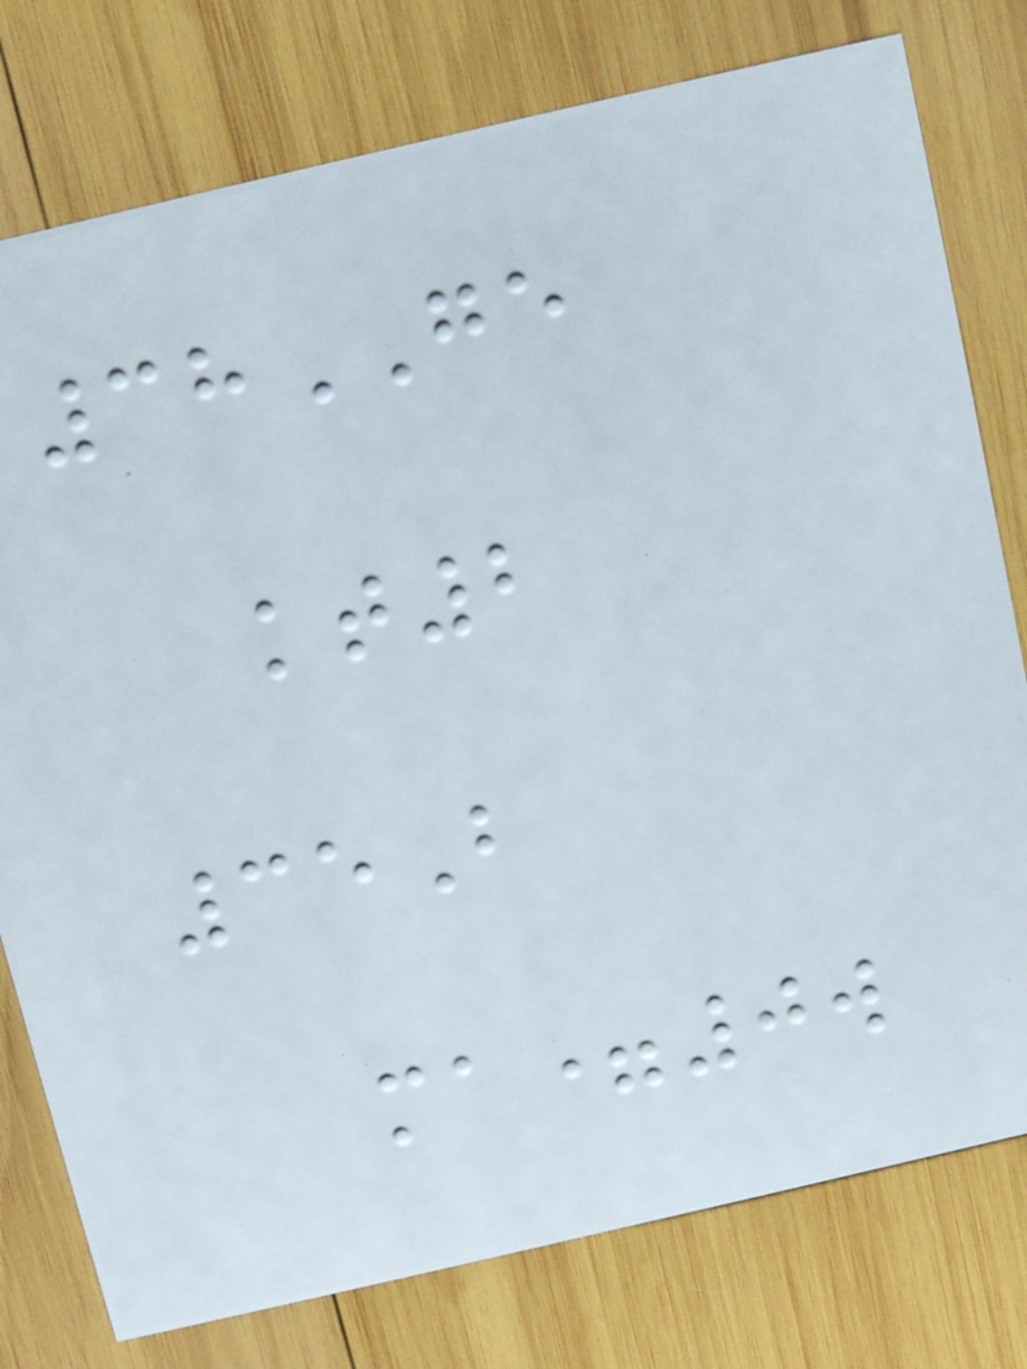38GE
kt2
35B
ma=0w
